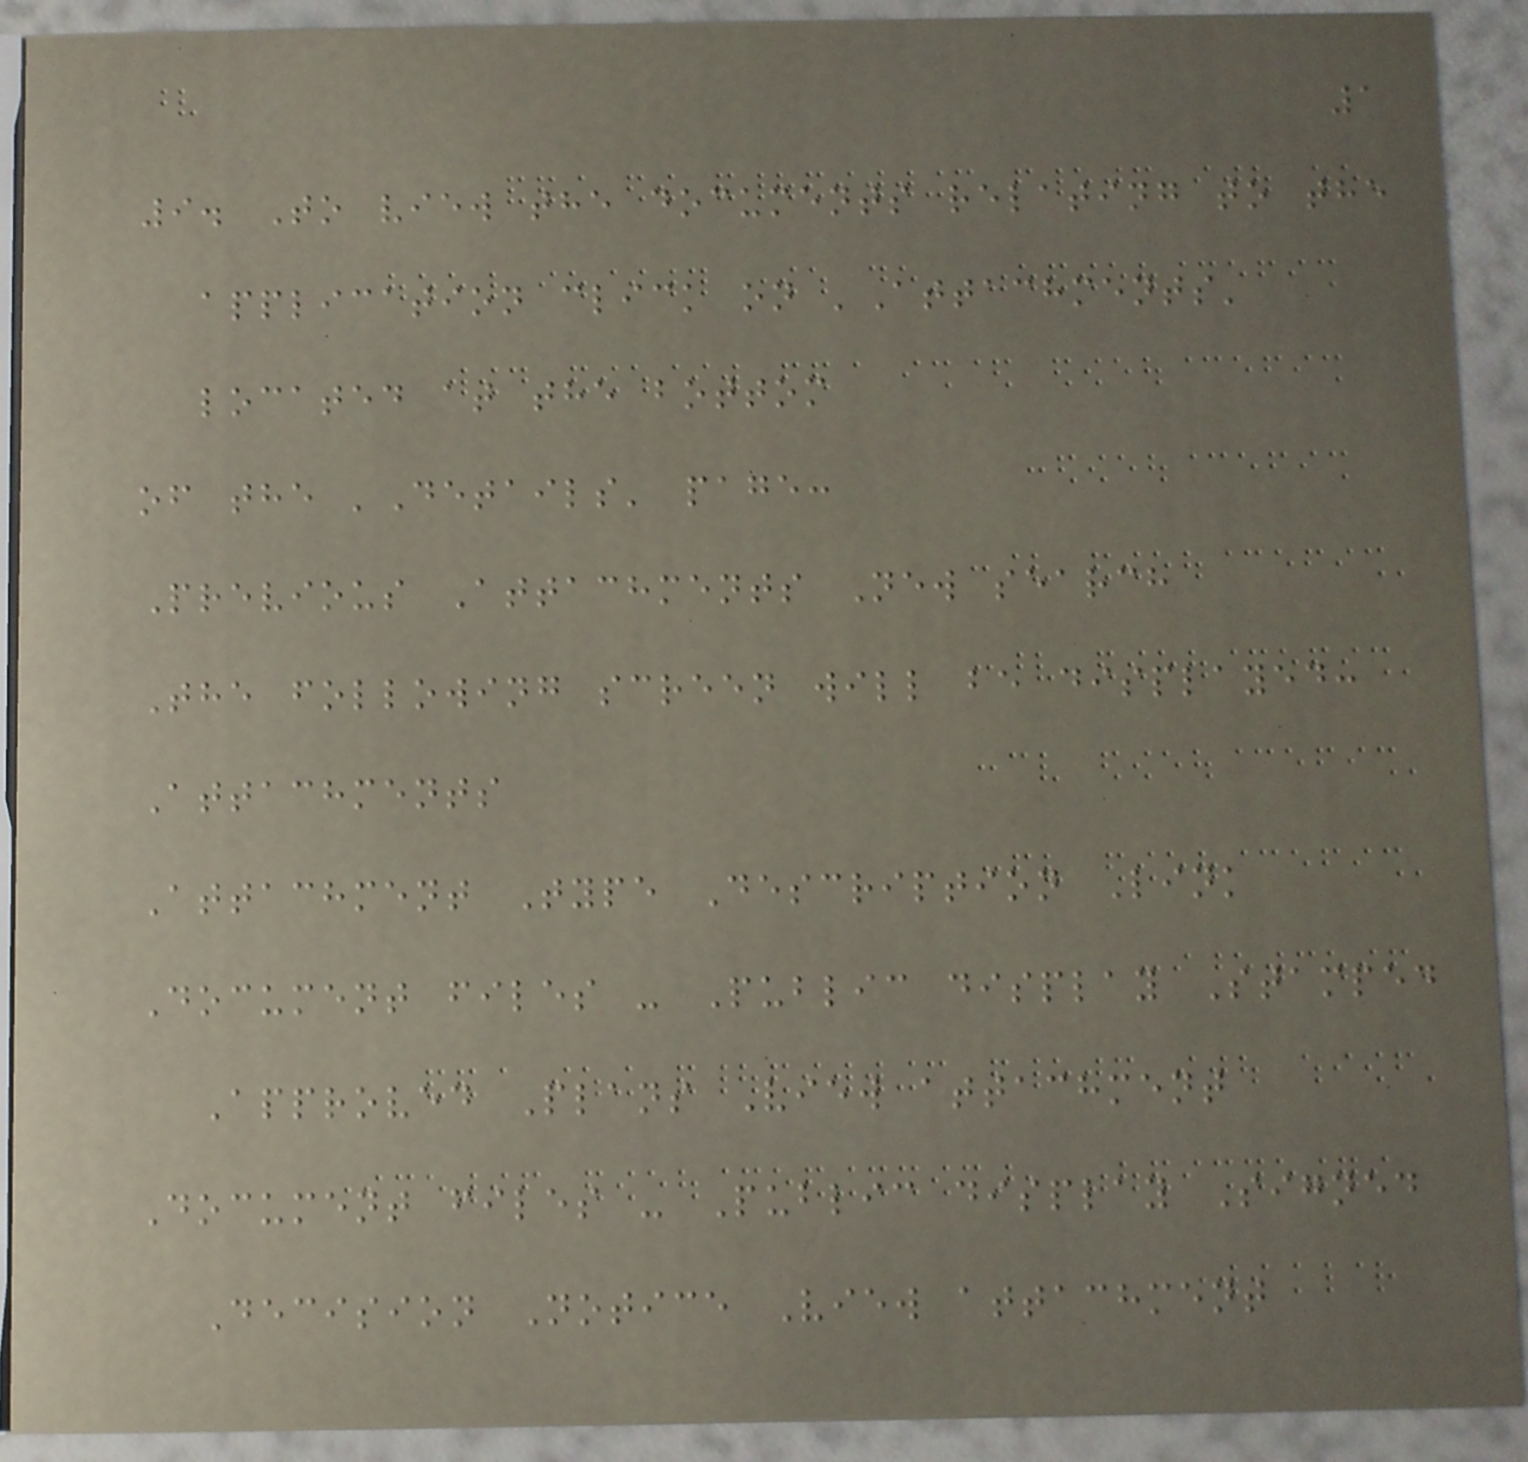1
9. To view the documents relating to the
application click on 'Attachments'
located at the bottom
of the 'Details' page:
Previous Attachments New search
The following screen will be displayed:
Attachments
Attachment Type Description Link
Document files - Public display Stamped
Approved Plans View attachment
Document files - Public display Signed
Decision Notice View attachment
